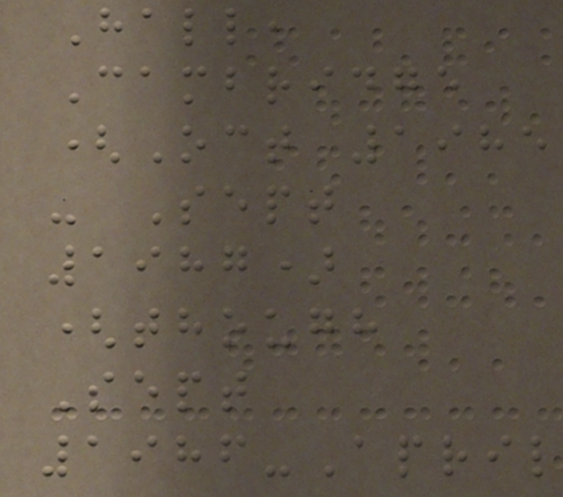Hall,
Cambridge
(Oct 1985
- Sept
1987)
(though
Sept
1986-April
